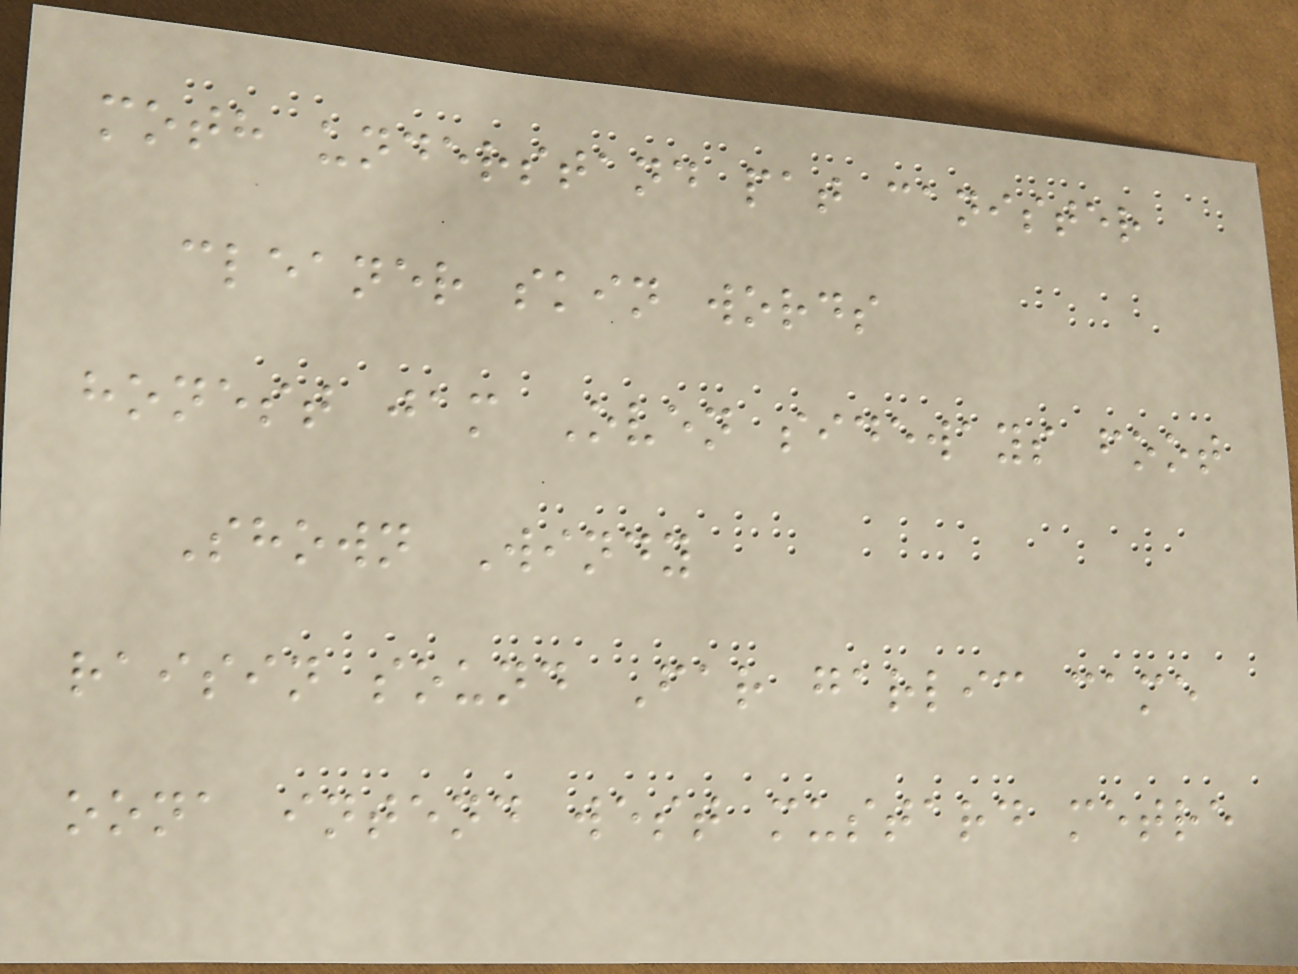moth understand pat canister
cleaner skin words
honest jam Oven sideways foot
Shown Windy
raisin sound Far garlic came
oona intend west mustard metre
